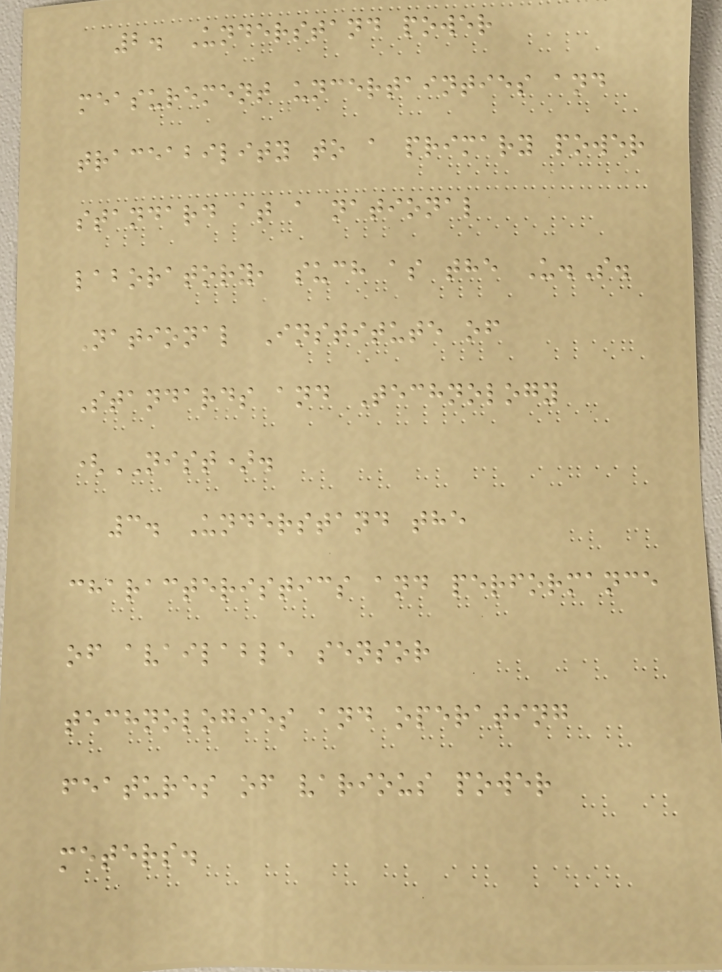2. Understand power
measurement uncertainties and
traceability to a primary power
standard at a national
laboratory, such as the U.S.
National Institute of
Standards and Technology
(NIST).
3. Understand the
characteristics and performance
of available sensor
technologies and operating
features of various power
meters.
